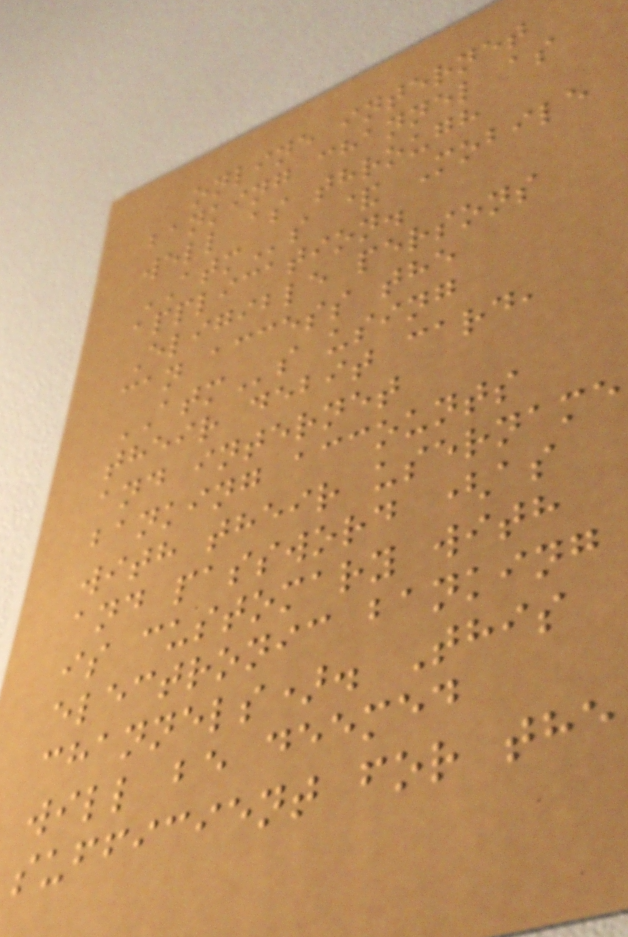online internet
banking channel as
well as through
ATMs & Mobile
application.
Eligible persons
can access the
ATMs using
their debit card,
and internet
banking accounts
with their username
and password (as
is customary with
electronic banking
channels). This
will be deemed
sufficient for the
